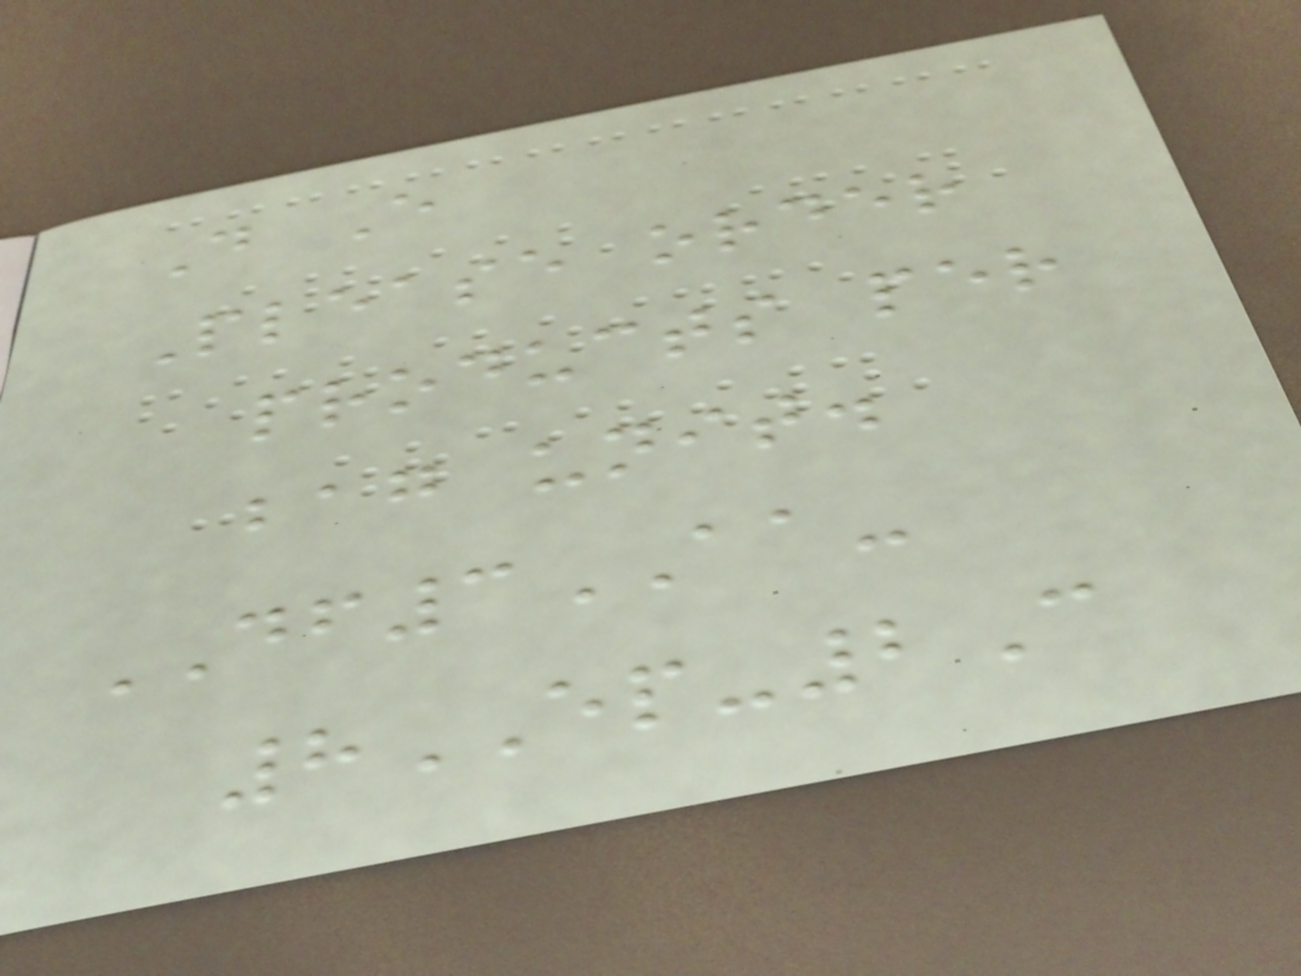D E
Please order
products per
bag unit.
DF3AA-
8EP-2C
